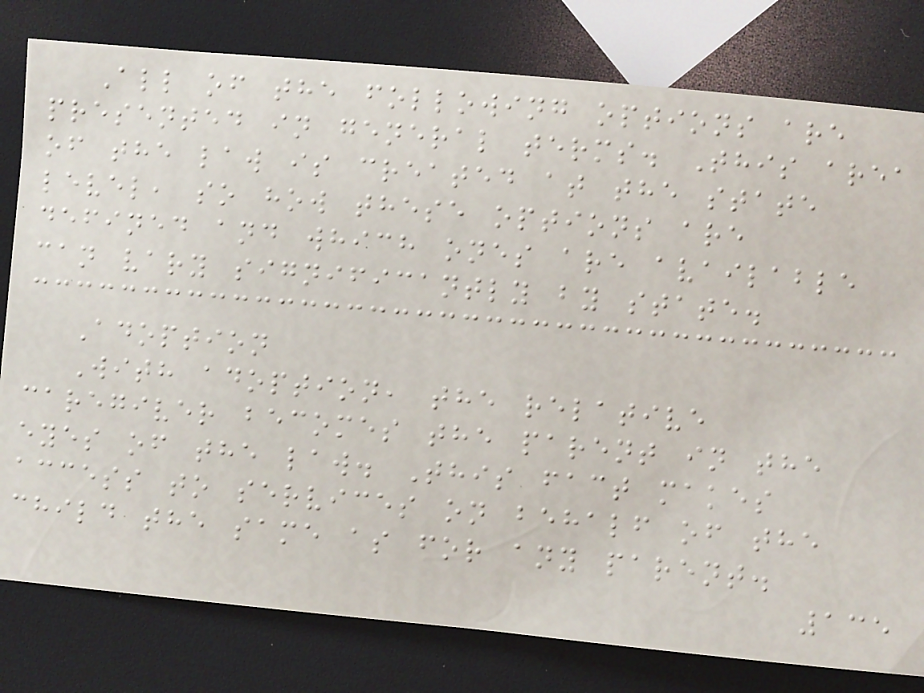All of the following options are
presented in general terms. This area
of the law is created at the state
level, so how these options are
defined and which ones are available
can vary significantly by state.
Adoption
With adoption, the relative
caregiver becomes the parent in the
eyes of the law. This fact makes
access to services on behalf of the
child the same as for any parent.
135
